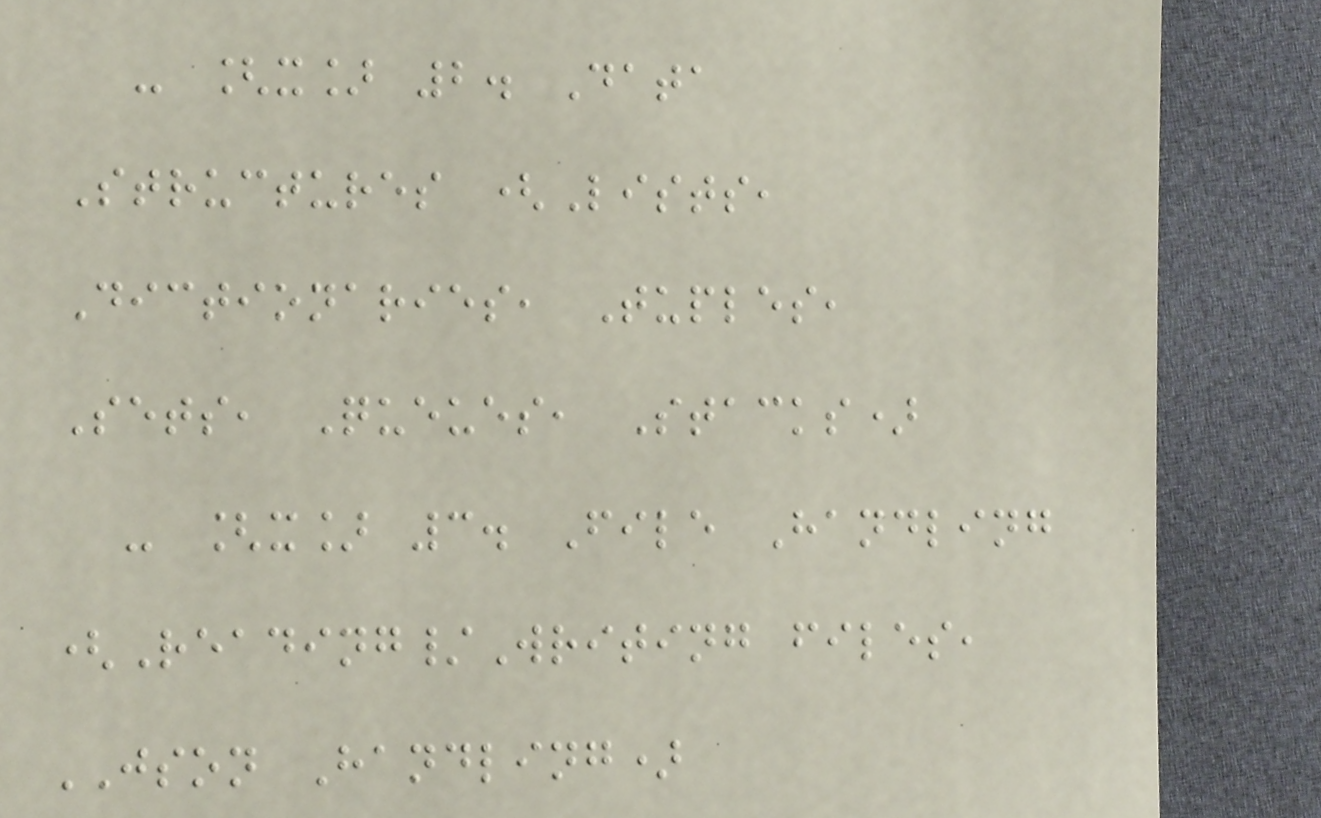- [x] 2. Data
Structures (Lists,
Dictionaries, Tuples,
Sets, Queues, Stacks)
- [x] 3. File Handling
(Reading/Writing files,
JSON Handling)
